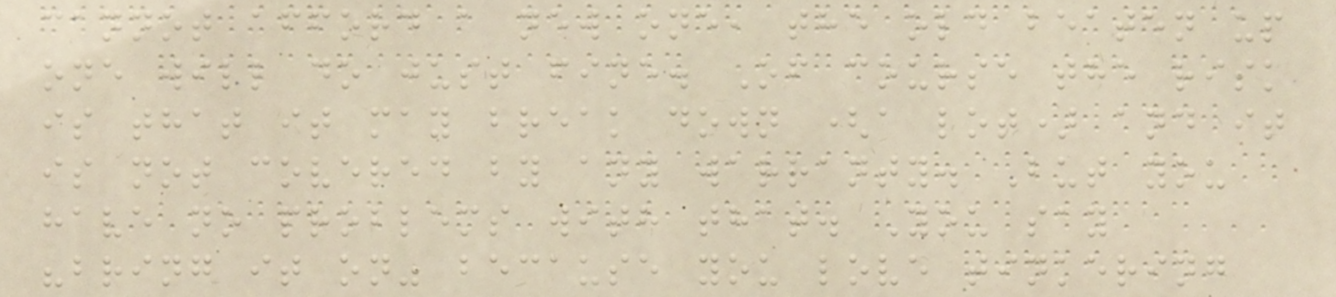cannot afford a new one, the old beaten up
one will do just fine. Of course the risk
is that it may break down (a lot) and it
is not covered by any warranty. But you
have no problems with that. You say
"bring it on" because you love tinkering
